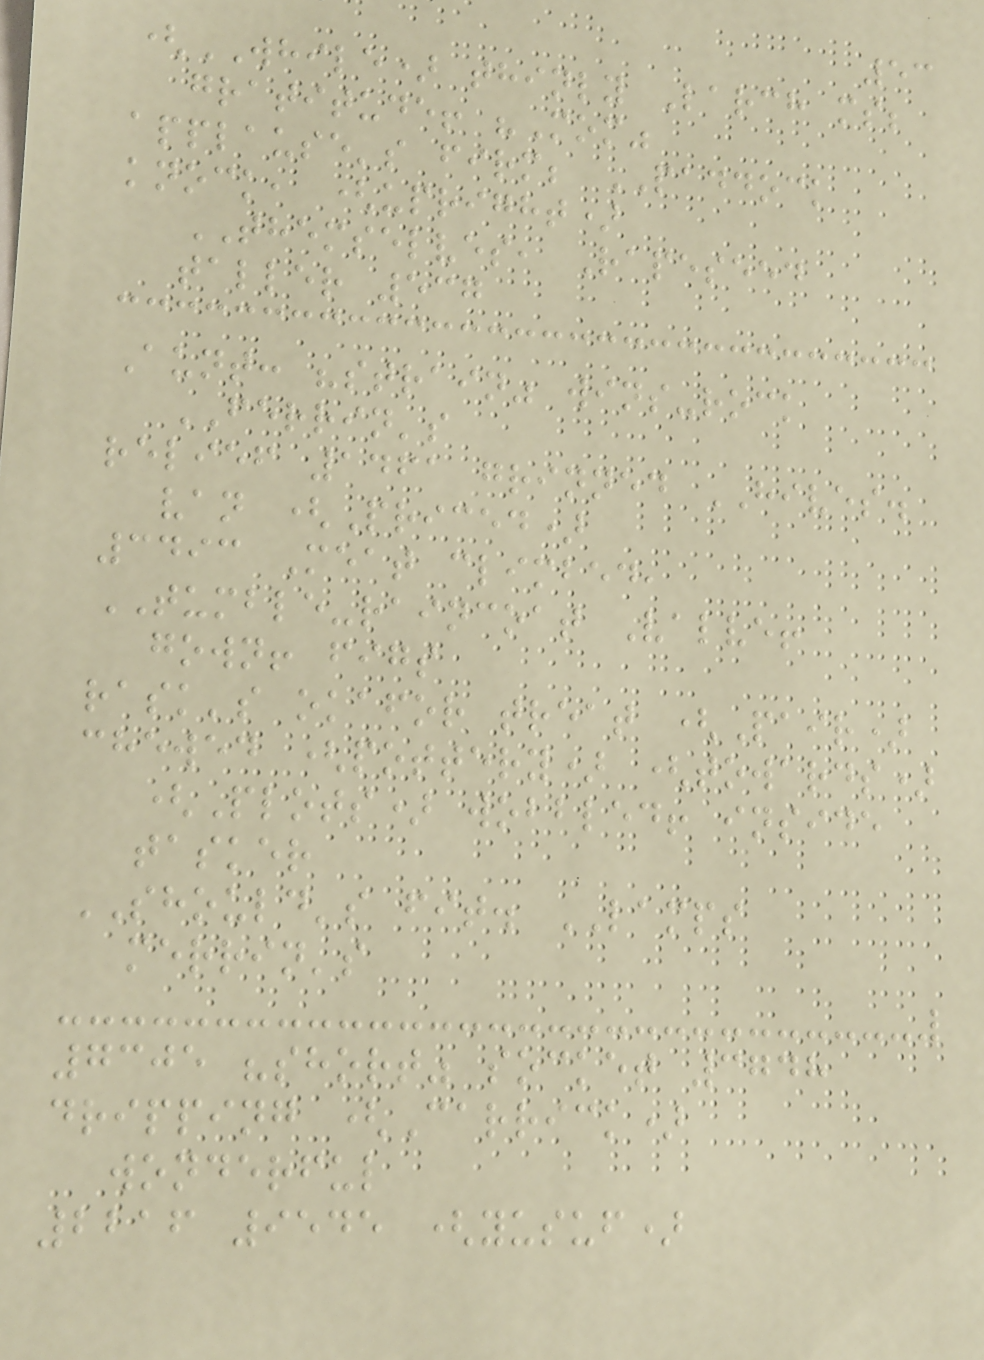53
(WHILE) thinly Larch ms;
gratitude! "Mom"
applause's firm; PADDOCK
knock, (upright)
THEMSELVES, Rapeseed
taller 537
Aunt: "strain" wins-rock
FERRIN's
relief 1461 grinned HIVES.
van (Priced)
3493 Meat climbed,
TUMBLE-raincoat Valve!
gown! figs
rask's okafor treat (Pair)
chewed (pottery) (towards)
(Plots) wobbled! inside
tasker
SHOULD's fit. LAMPS
merrin's
7305 "short" socket 3748
dripping (Carrick)
wonderful
2216 9545 (yusuf)
